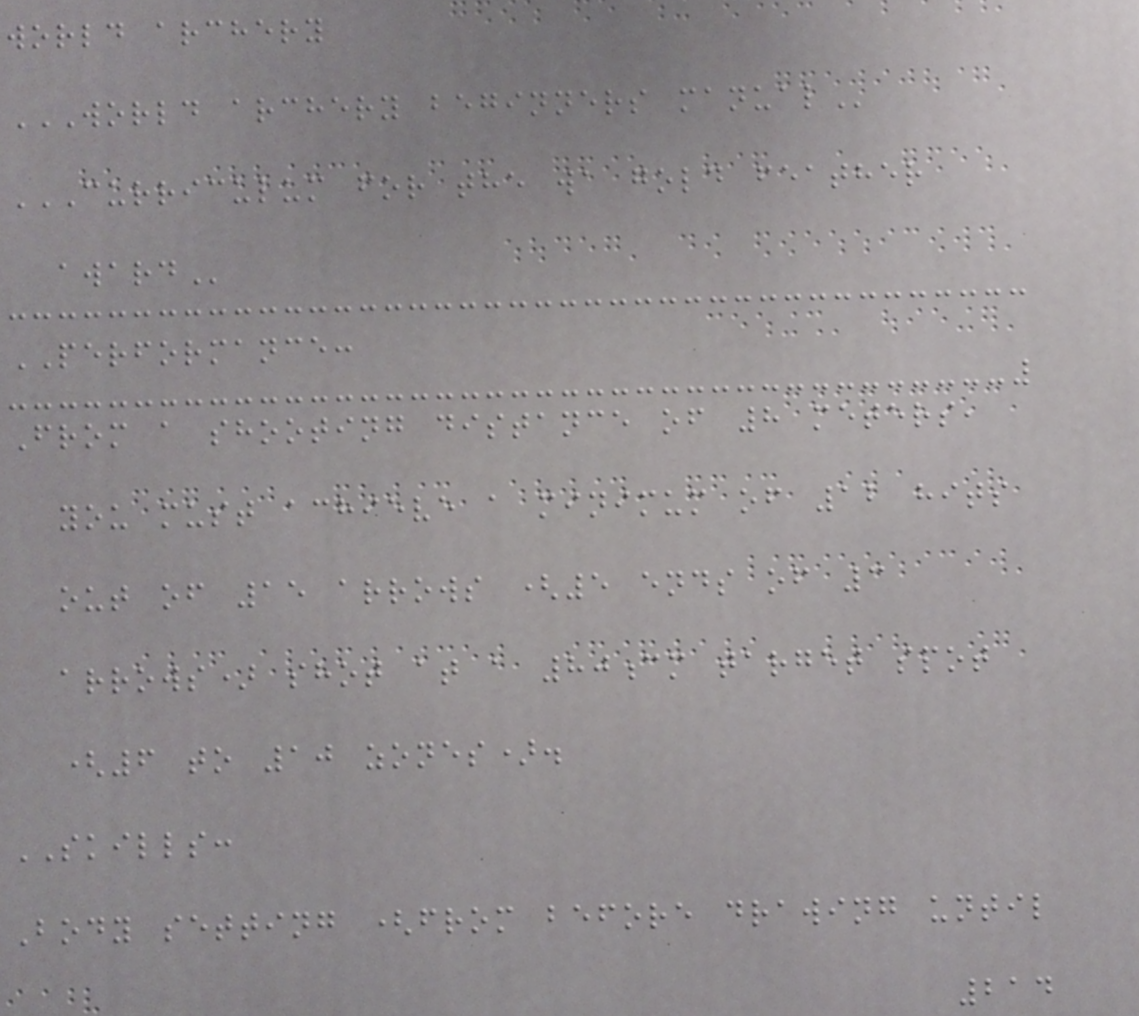world archery
WORLD ARCHERY BEGINNERS MANUAL
CURRICULUM FOR THE WA GOLD FEATHER
AWARD
PERFORMANCE:
From a shooting distance of 8 meters,
you must achieve a minimum of 12 hits
out of 15 arrows (5 ends of 3
arrows) shot at a 80cm target spot
(6 to 10 zones).
SKILLS:
Body setting (from before drawing until
214
